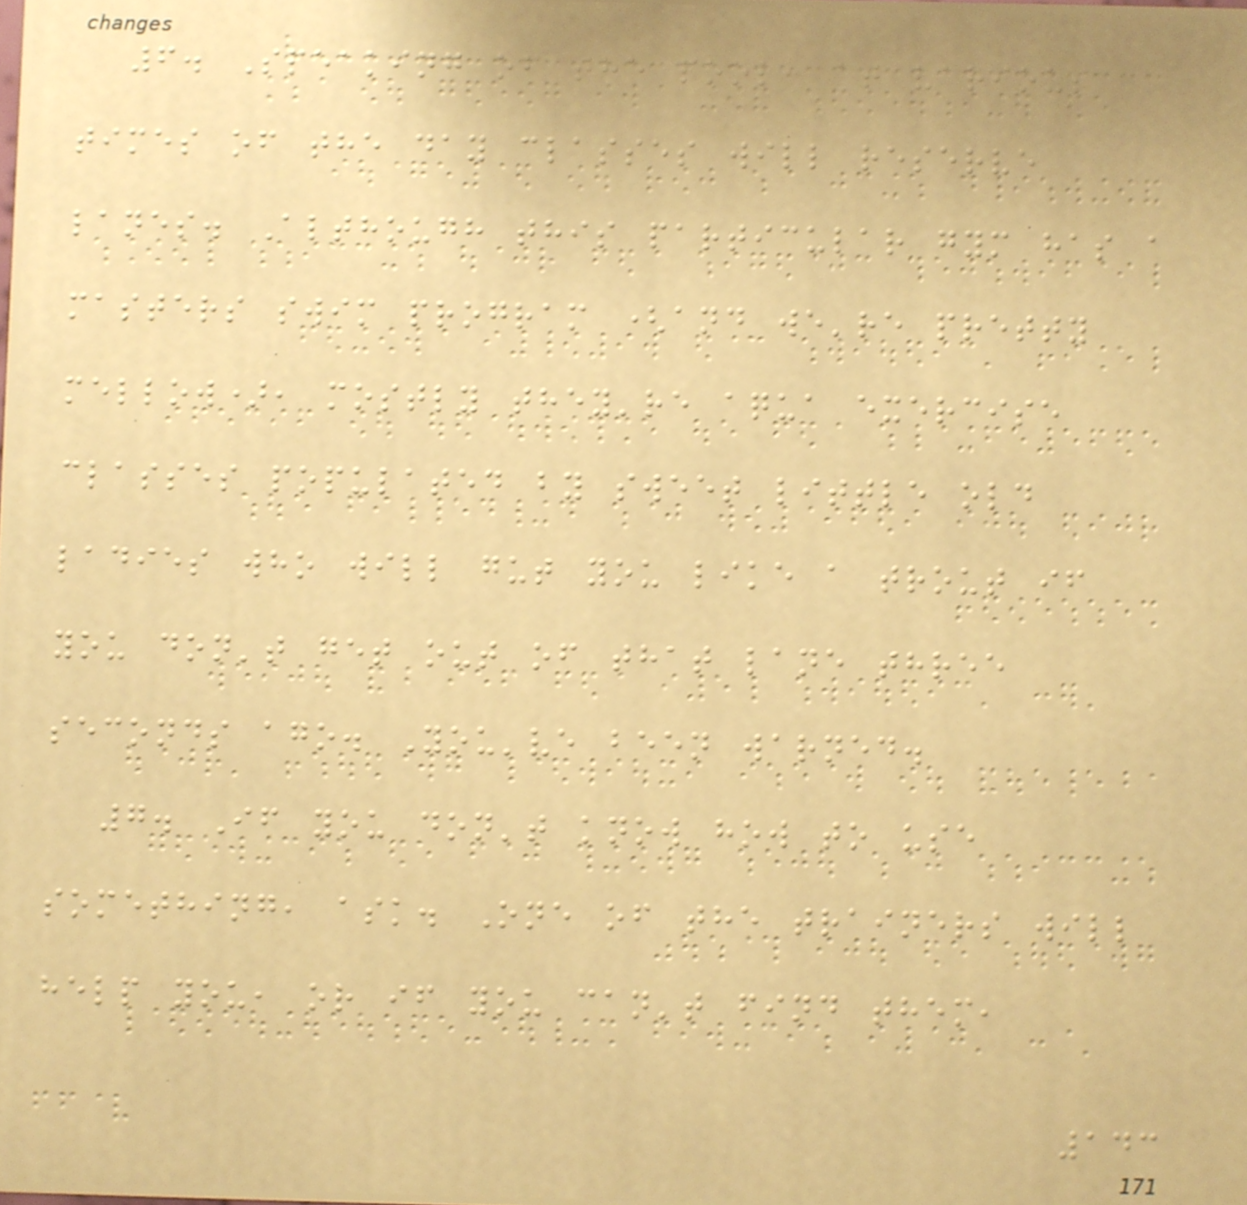6. Speaking of the pool, at various
times of the day classes will reserve
lanes. Although this particular gym has a
masters swim program (and we're pretty
mellow), mostly they're aqua exercise
classes populated by sweet little old
ladies who will gut you like a trout if
you don't get out of that lane three
seconds ago. You've been warned.
7. If you don't know how to use
something, ask. One of the trainers will
help you, or if you can't find them,
143
